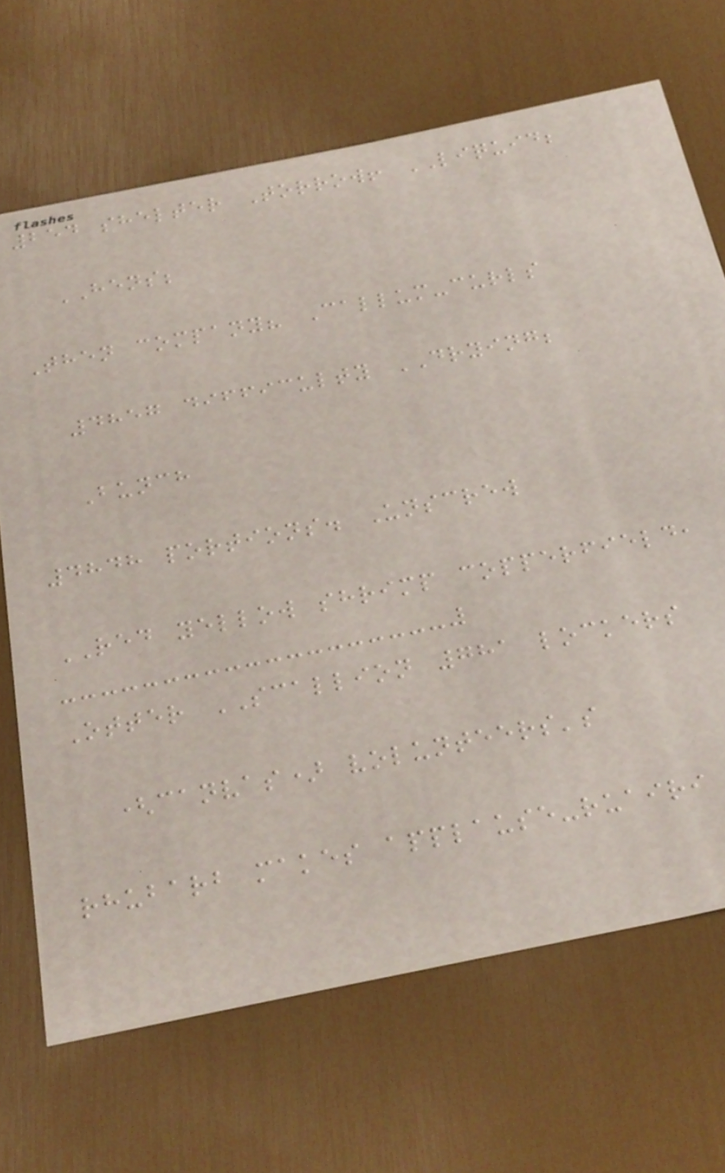254 shelter Torrow! LIQUID;
HENS;
Then company? Callum-curls
4857 difficulty DRYING;
Bunch
4848 portions. Unscrew
RED yellow shrimp copperfield,
Otter SCALLION 781 lockers
(canvas) volunteers's
rhubarb makes applause-ruairi
